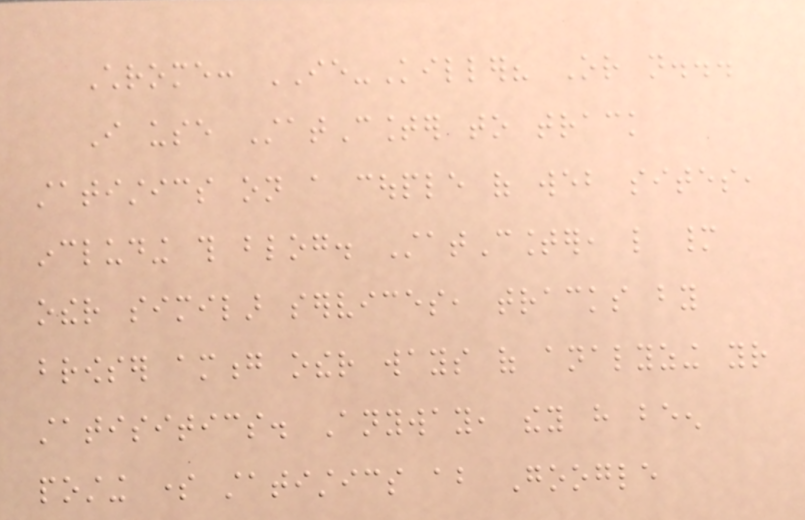Chrome: IE-Killer? Or not...
I use StatCounter to track
statistics on a couple of web sites,
including this blog. StatCounter, like many
other similar services, tracks by
browser among other ways of analyzing your
statisitics. Anyway, they have been
posting some statistics about Google
